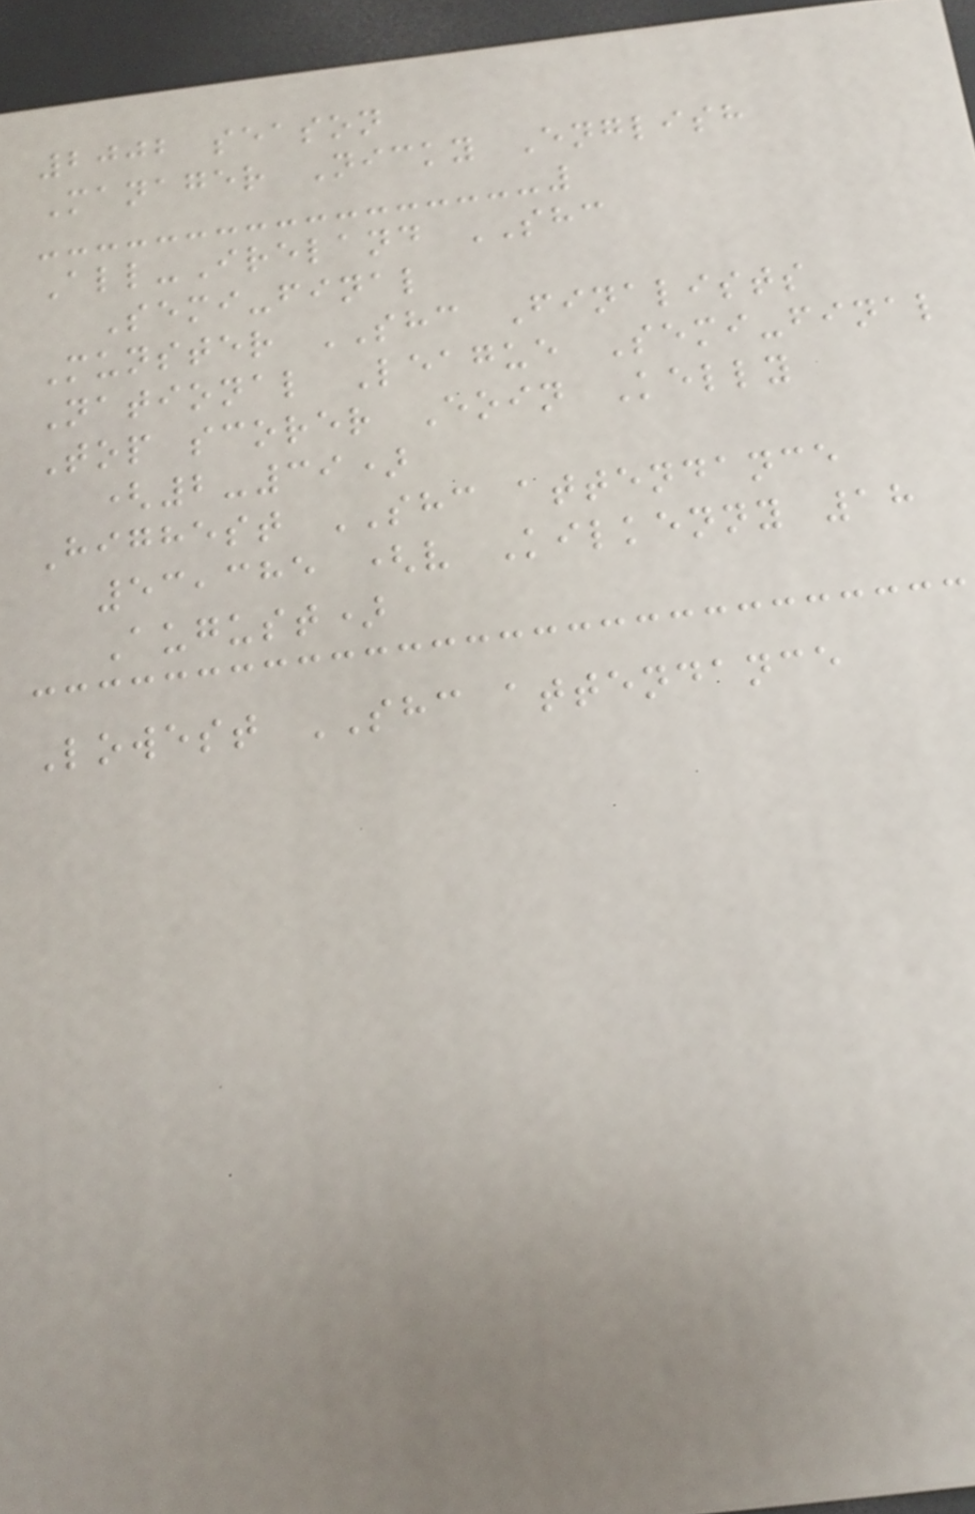2002 season
Manager Nicky English
All-Ireland SHC
Semi-final
Munster SHC Finalists
National League Semi-final
Top scorer Eoin Kelly
(2-39)
Highest SHC attendance
53,385 (v Kilkenny 18
August)
Lowest SHC attendance
